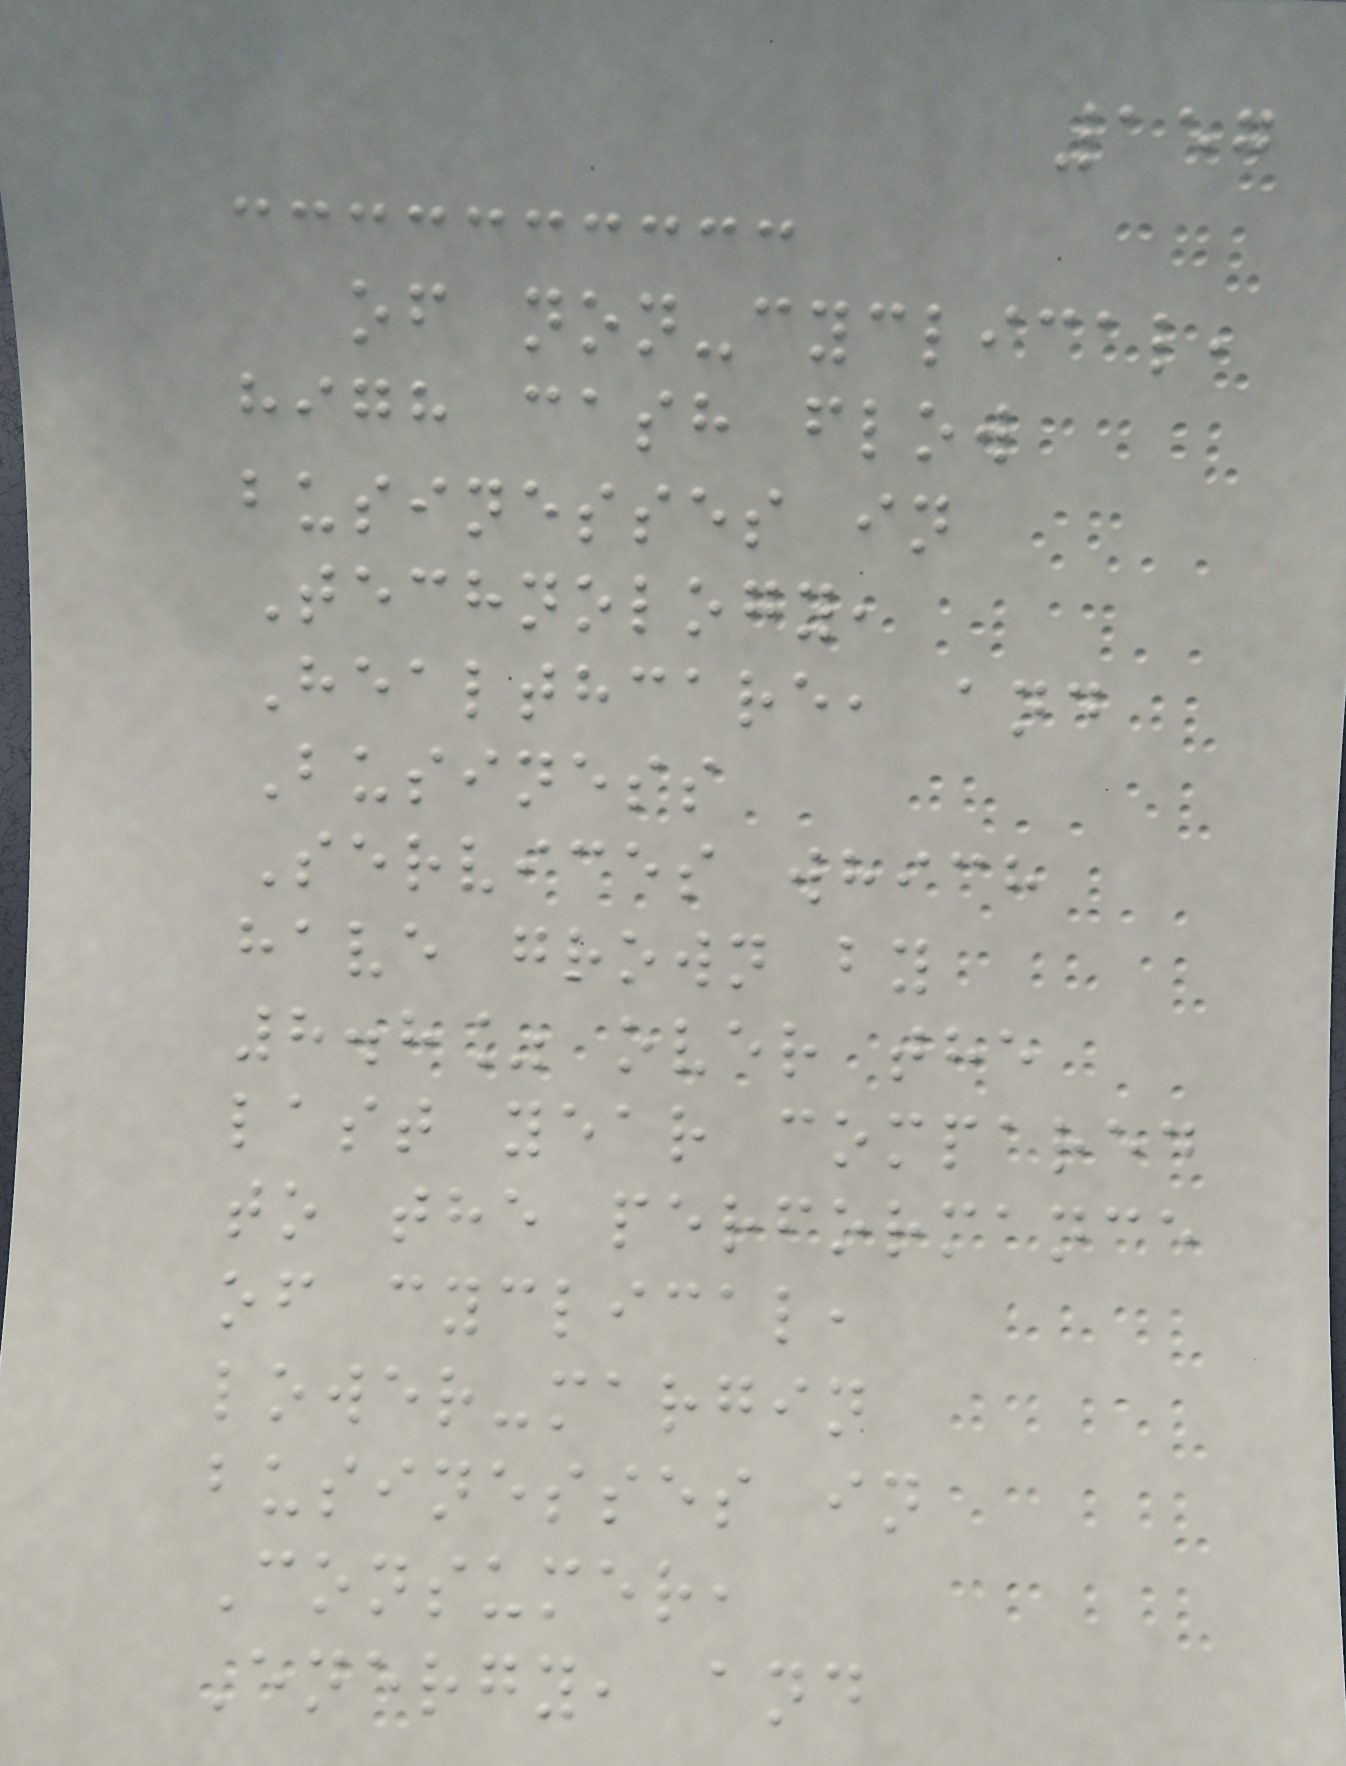157
of non-cyclical,
high cash flow
businesses in
Technology,
Healthcare, and
Business
Services which
have grown by
8.8% over the
last year compared
to the performance
of cyclical,
lower-margin
businesses in
Consumer,
Energy, and
